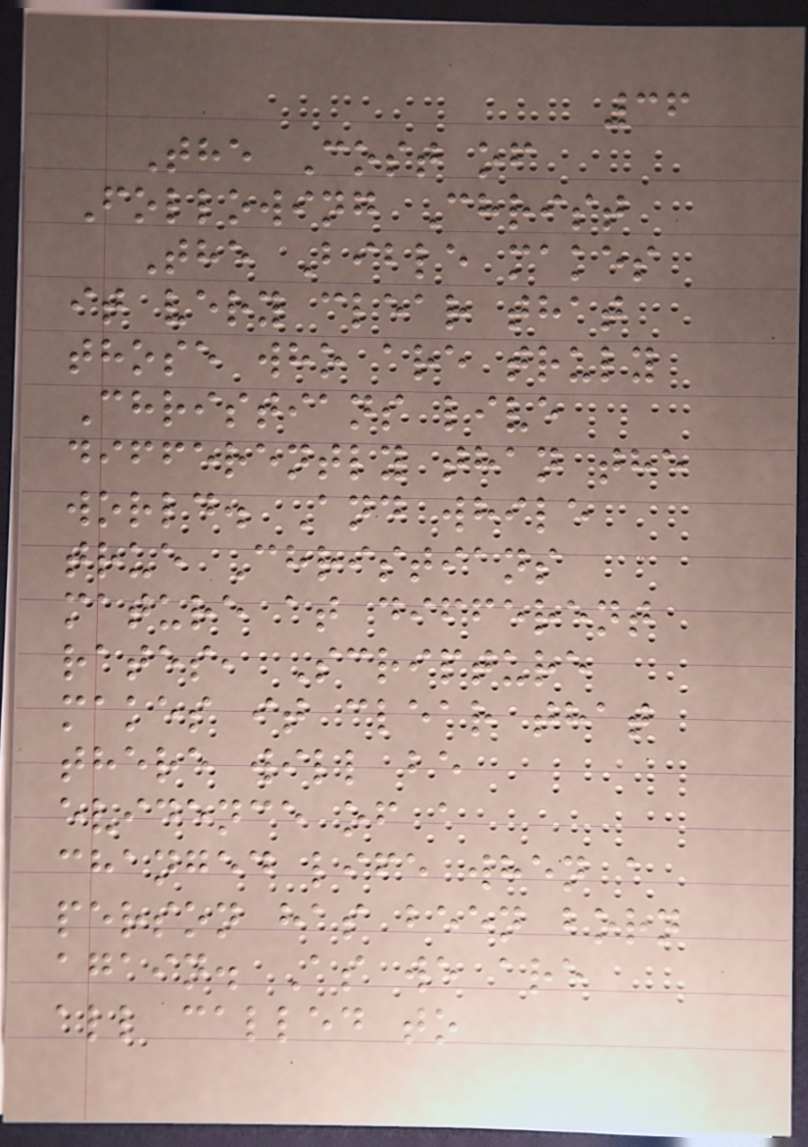36
The Cost of
Following Christ
The Bible makes
it very clear that
those who are truly
Christians live
differently than the
world. And while
true Christians
mature at different
rates, Scripture
makes it clear that
there will be
evidence of a
changed life when a
person has been born
again. As we are
all called to
